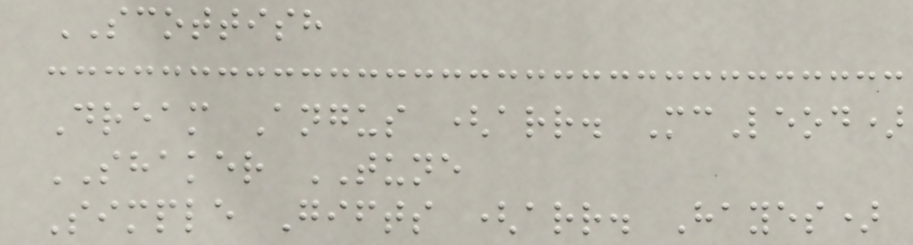SCOTTISH
Dream Angus (arr. McLeod)
SHAKER TUNE
Simple Gifts (arr. Hayes)
